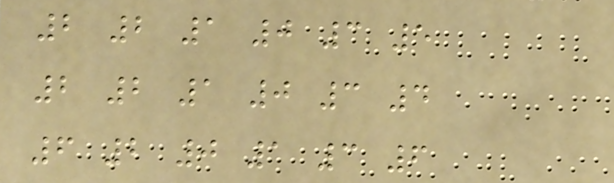2 2 1 0 3 5
2 2 1 0 3 4
6 2 0 1 3 6
